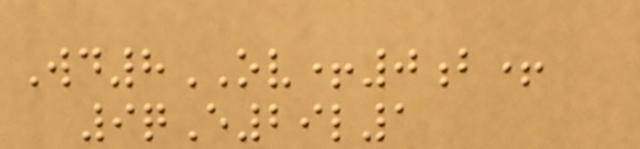Wd8OV+0b+
9qE29l1
